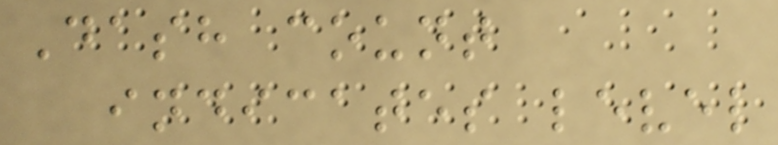Dash count
indicates level
